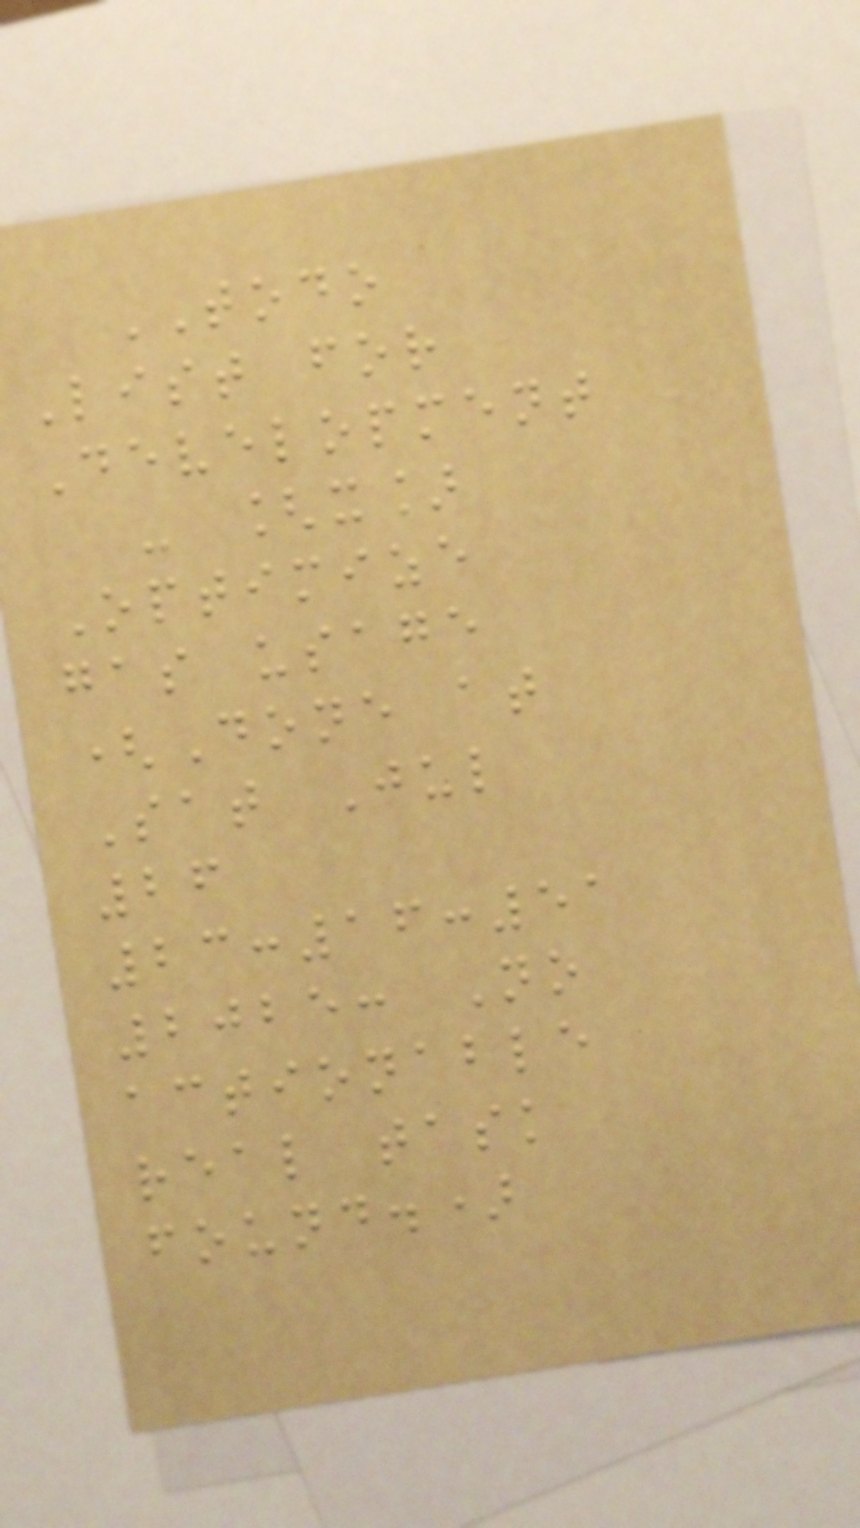TODO
List for
Development
- [x]
Optimize
gas usage
(Done at
Sat Jul
26
23:16:51
2025: No
actionable
real task
found.)
